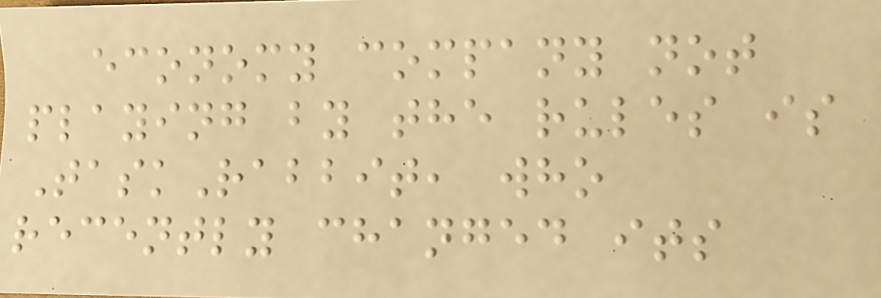economy company not
playing by the rules is
TaskRabbit, who
recently changed its
